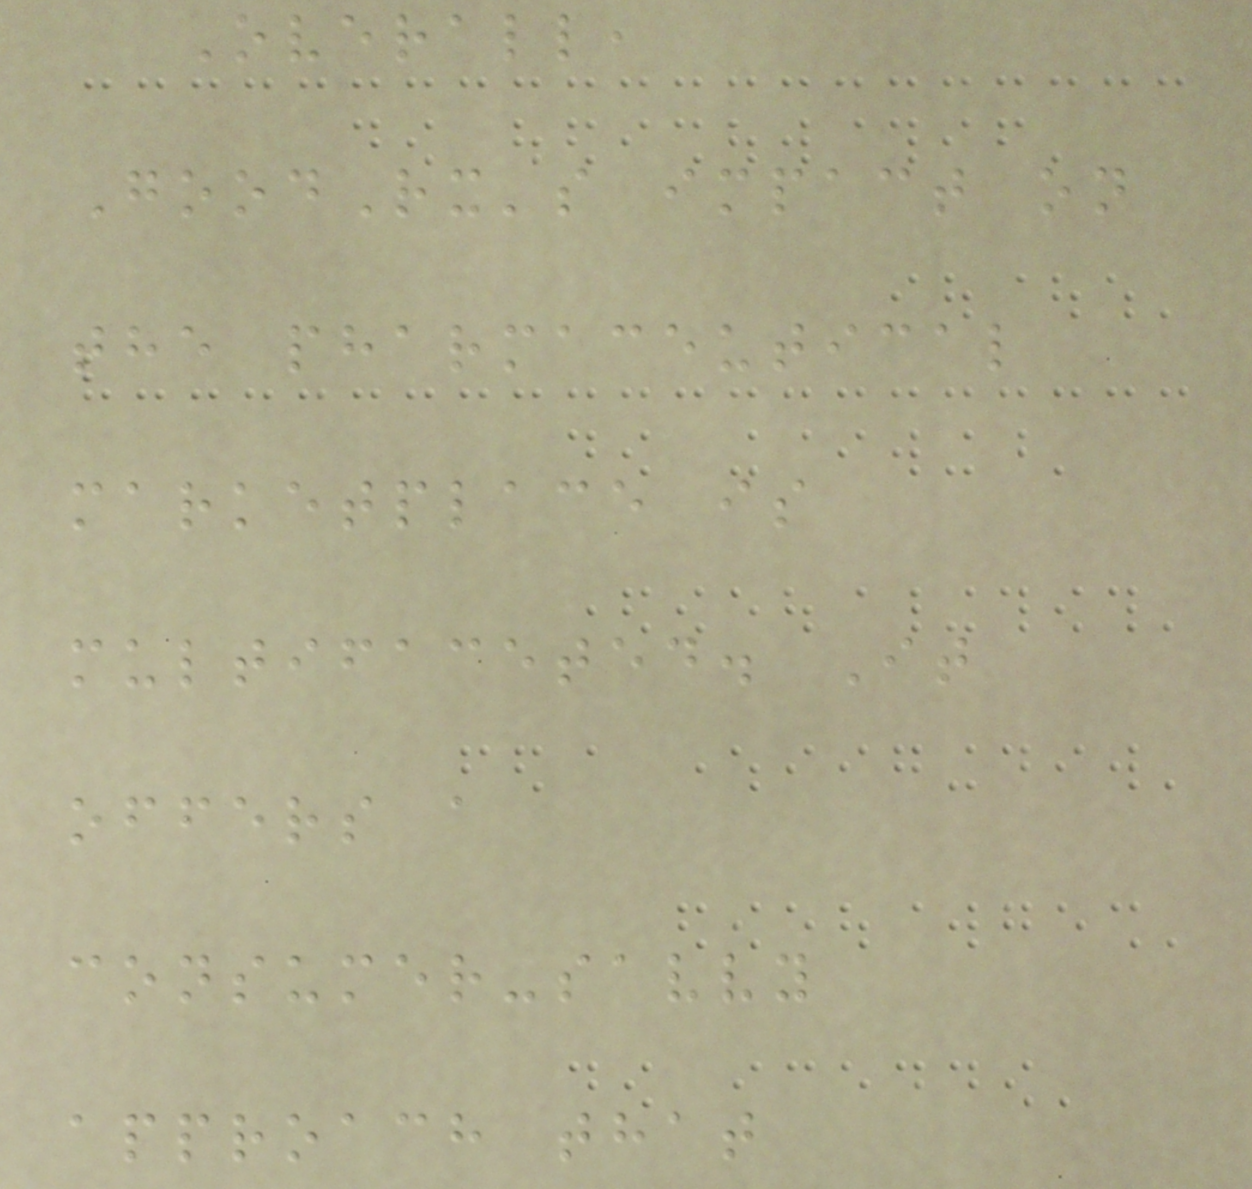Overall,
GoodRx's impact on
the pharmaceutical
marketplace is
multifaceted. It
offers a
consumer-savvy
approach that
